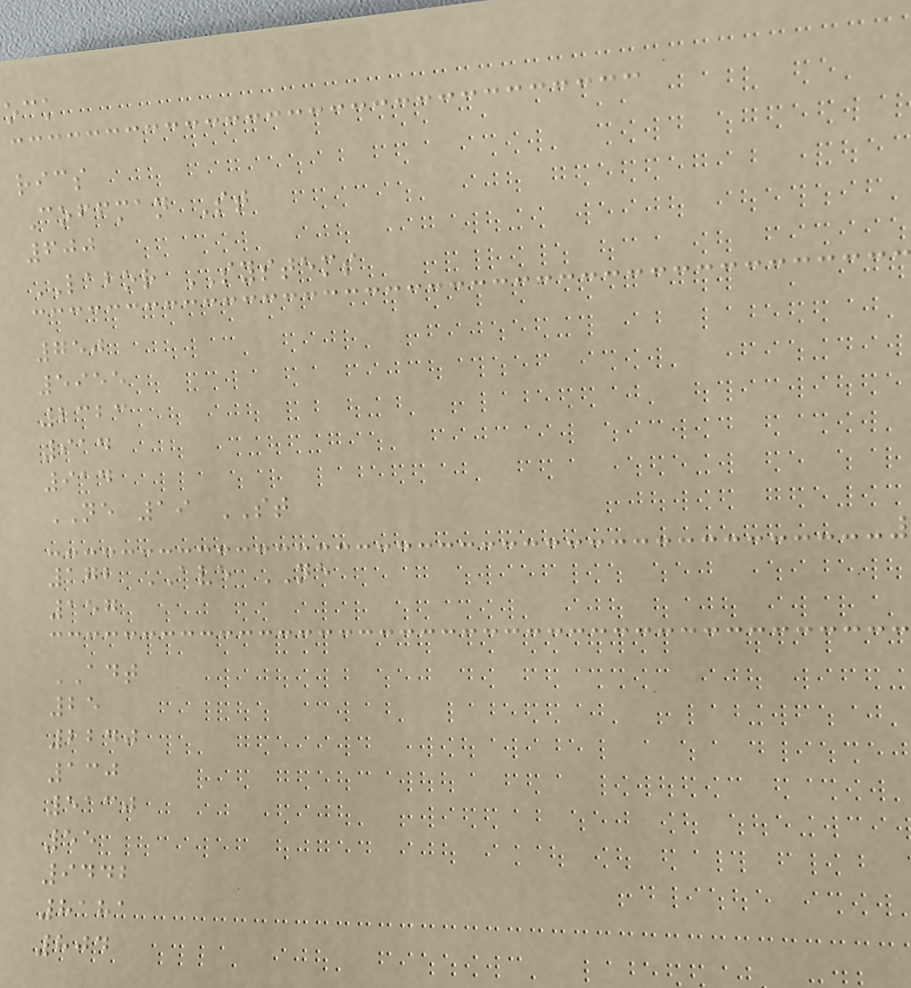ock
rics
Coffman St
600
LABOR SYSTEMS
750
5955
2323
914
914
NE 19 ST
172 AVE NE
157
ADT
25
2240
130
5130
55
9442
8181
804
